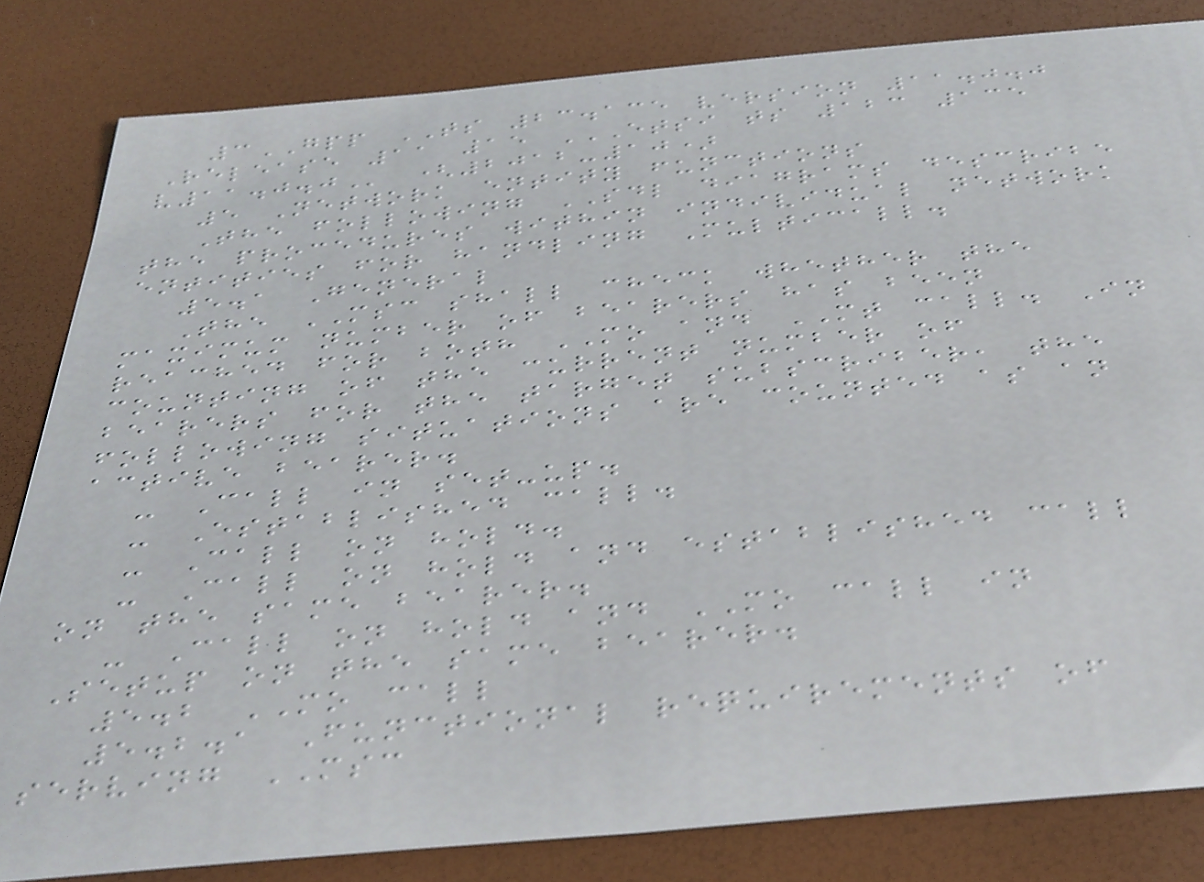3GPP TS 23.135 version 11.0.0
Release 11 15 ETSI TS 123 135
V11.0.0 (2012-10)
5 Network entity functions
The following SDL diagrams describe
the procedures within individual network
entities for handling Multicall.
5.1 General
The MSC shall check whether the
maximum number of bearers has been
reached for both MO and MT call. In
counting of the current number of
bearers for the target subscriber, the
following situations are counted as an
active bearer.
- Call in set-up.
- Established call.
- Call on hold.
- Call on hold and established call
on the same bearer.
- Call on hold and MO call in
Setup on the same bearer.
5.2 MO call
5.2.1 Functional requirements of
serving MSC
